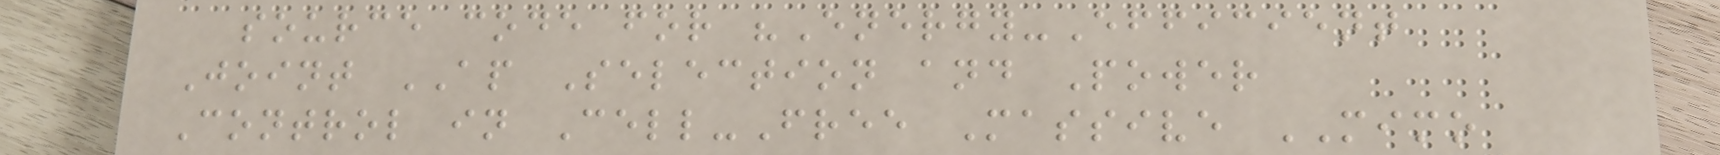source code for "Energy-Efficient
Joint AP Selection and Power
Control in Cell-Free Massive MIMO
